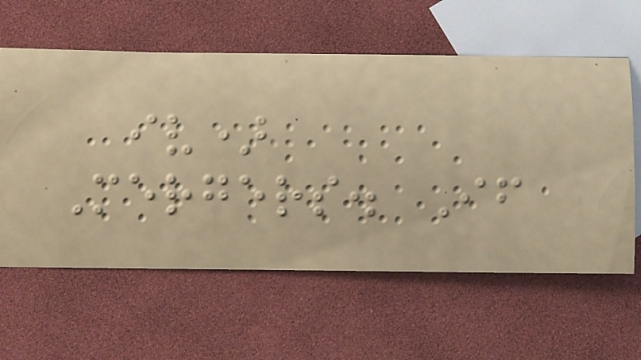iv)
Mergers. If
